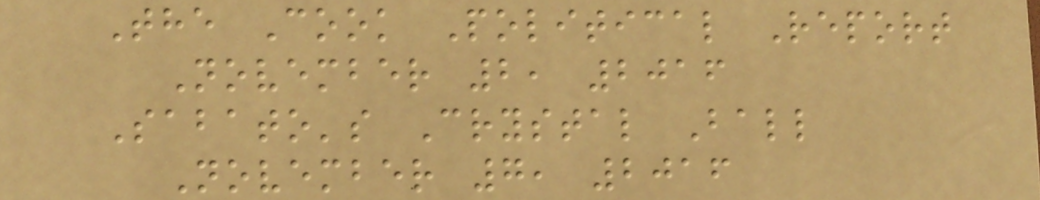The Cook Political Report
November 2, 2016
Sabato's Crystal Ball
November 7, 2016
